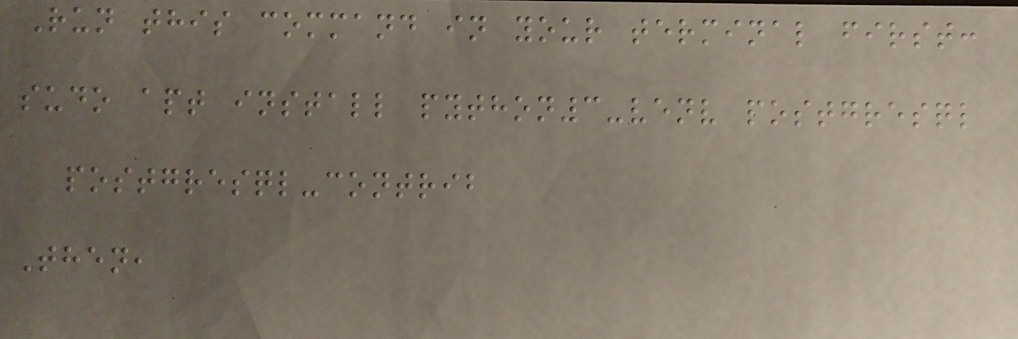Run this command in your terminal first:
sudo apt install python3-venv postgresql
postgresql-contrib
Then,
